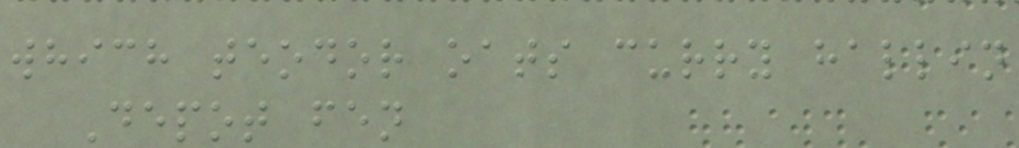which teodor oats curry hallin
Depot fen
